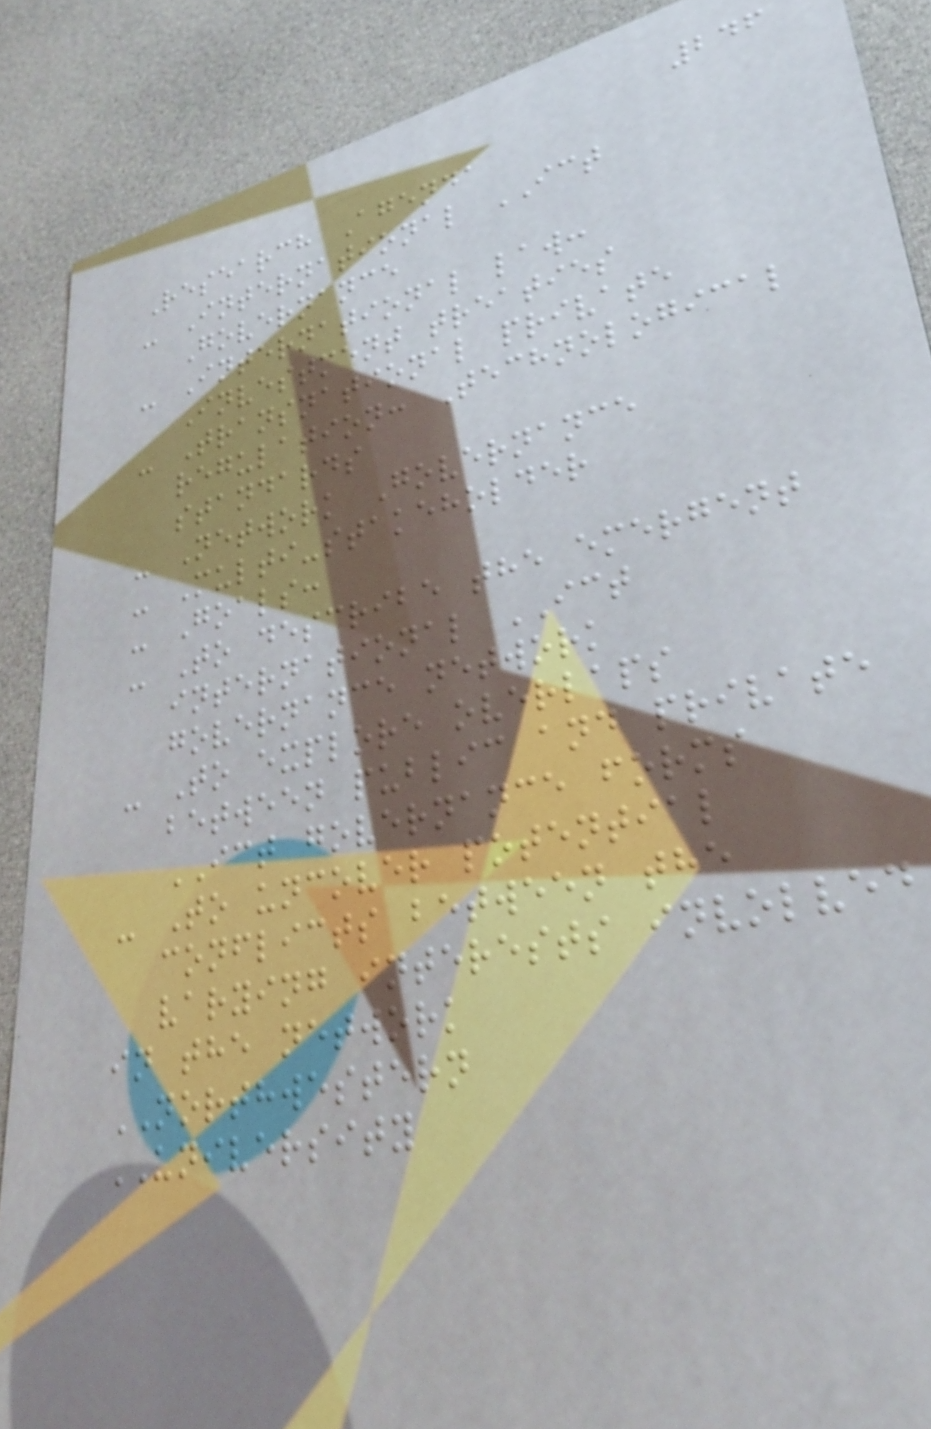246
Research Agenda
- International ICT
Governance
- International law:
Investment treaties
- Transnational private
regulation: Technological
standards
- Network Governance
- Multi-stakeholder
- Goals:
- To describe the emergent
international ICT
governance network
- To explore overlaps
between public and private
ICT governance forms
- To uncover potential
conflicts between the
varying interests involved
in the network
NORTHWESTERN
UNIVERSITY
